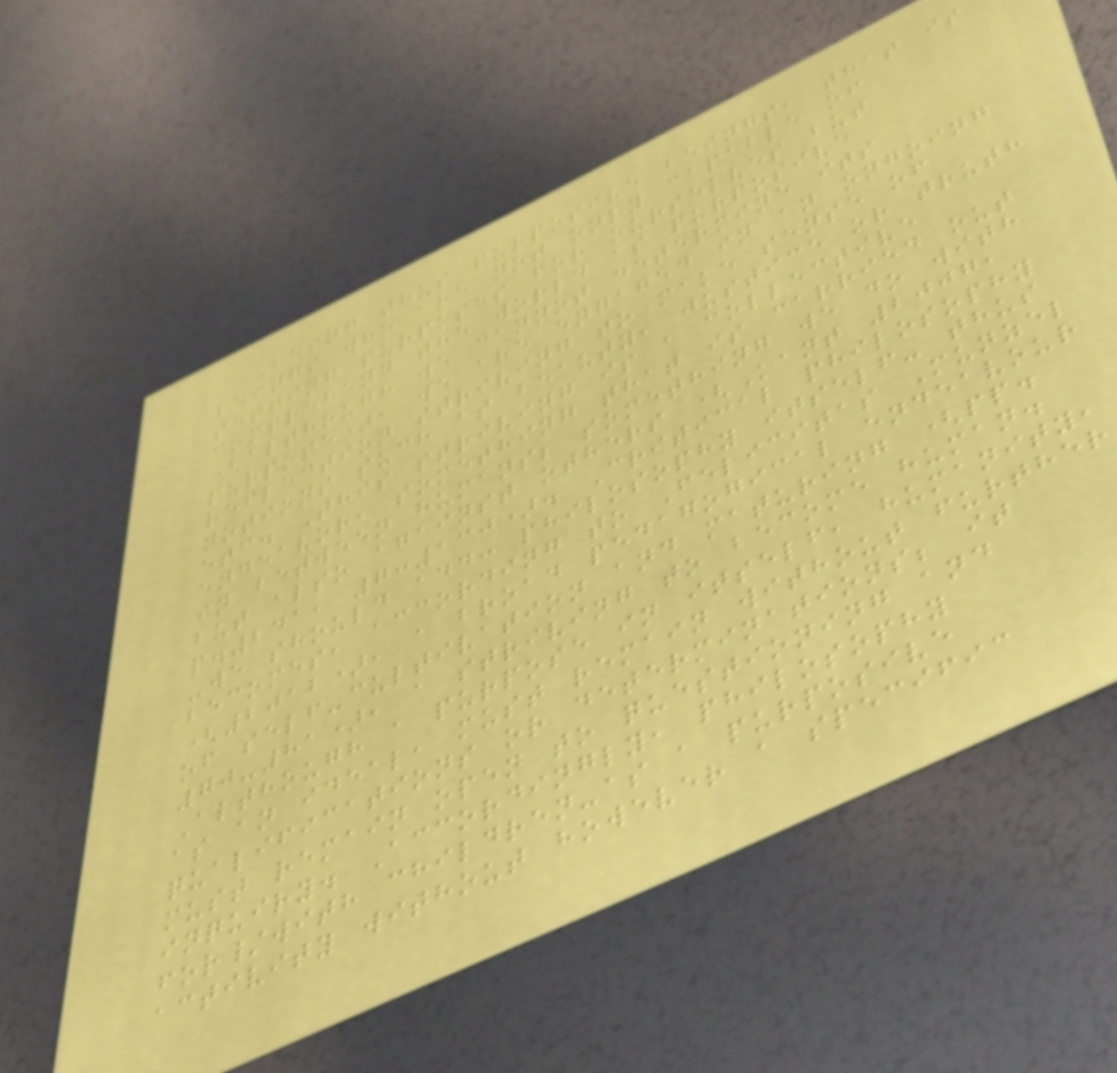Being thus purposive beings, that is
beings who are not only capable of
setting purposes for ourselves but
comprehend the world as purposive
(although we cannot determine its
purpose), we are engaged in an ongoing
reflection striving to make sense of
notions such as beauty, justice or truth
etc. This striving is a collective
endeavor, something that is carried out
in between humans; something we do with
but also against others (Kant 2007,
p.241, 7:130). Critical philosophy
-we should add: philosophy itself- thus
becomes, according to Felicitas Munzel
(2012), a broad pedagogical endeavour
of self-cultivation and maturing (pp.
70-81), a striving to become human.
Although a purpose in itself, humanity,
as an ideal, must remain without further
qualifications or determinations; it
must remain open to questioning and
inquiry. Accordingly, philosophy
for/with children-as a purposive
activity without however a specific
